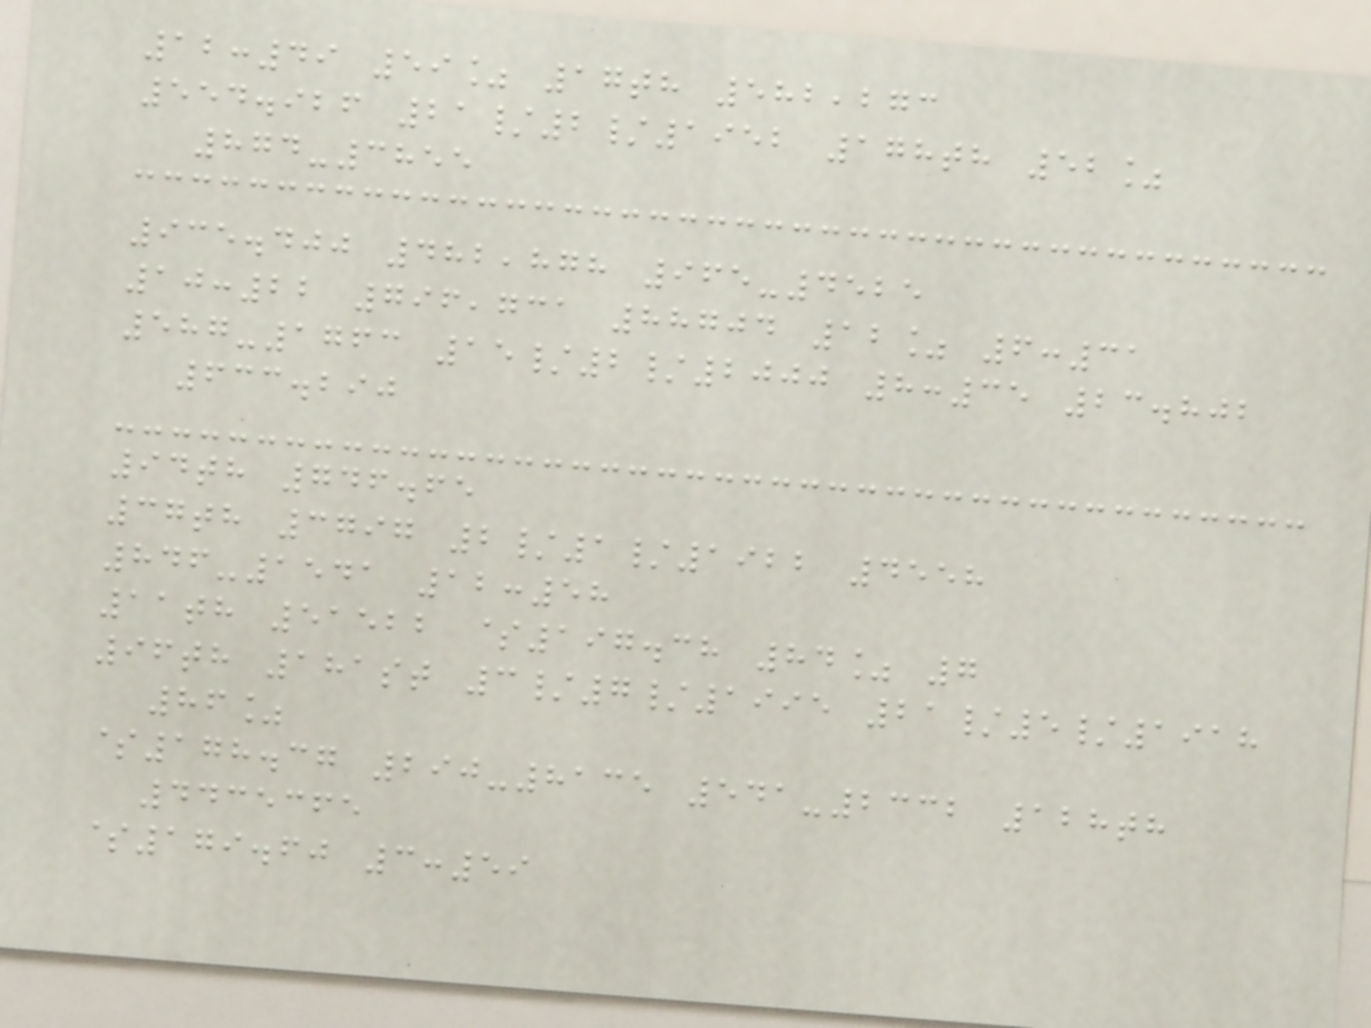12:49 59% 17th 582,273
554.926 21/2/1952 178th 52%
874-3855
935.400 482,878 965-4525
10:22 796,731 88704 12% 6:31
587-1763 15/2/2000 8:35 23.802
633.290
94th 746.65
37th 3797 2/1/1922 4558
846-1541 12:58
11th 51522 $197.38 84% 7
96th 181st 3/7/1995 21/5/1918
86%
$178.37 290-8135 541-2332 128th
4435365
$179.60 3:59
